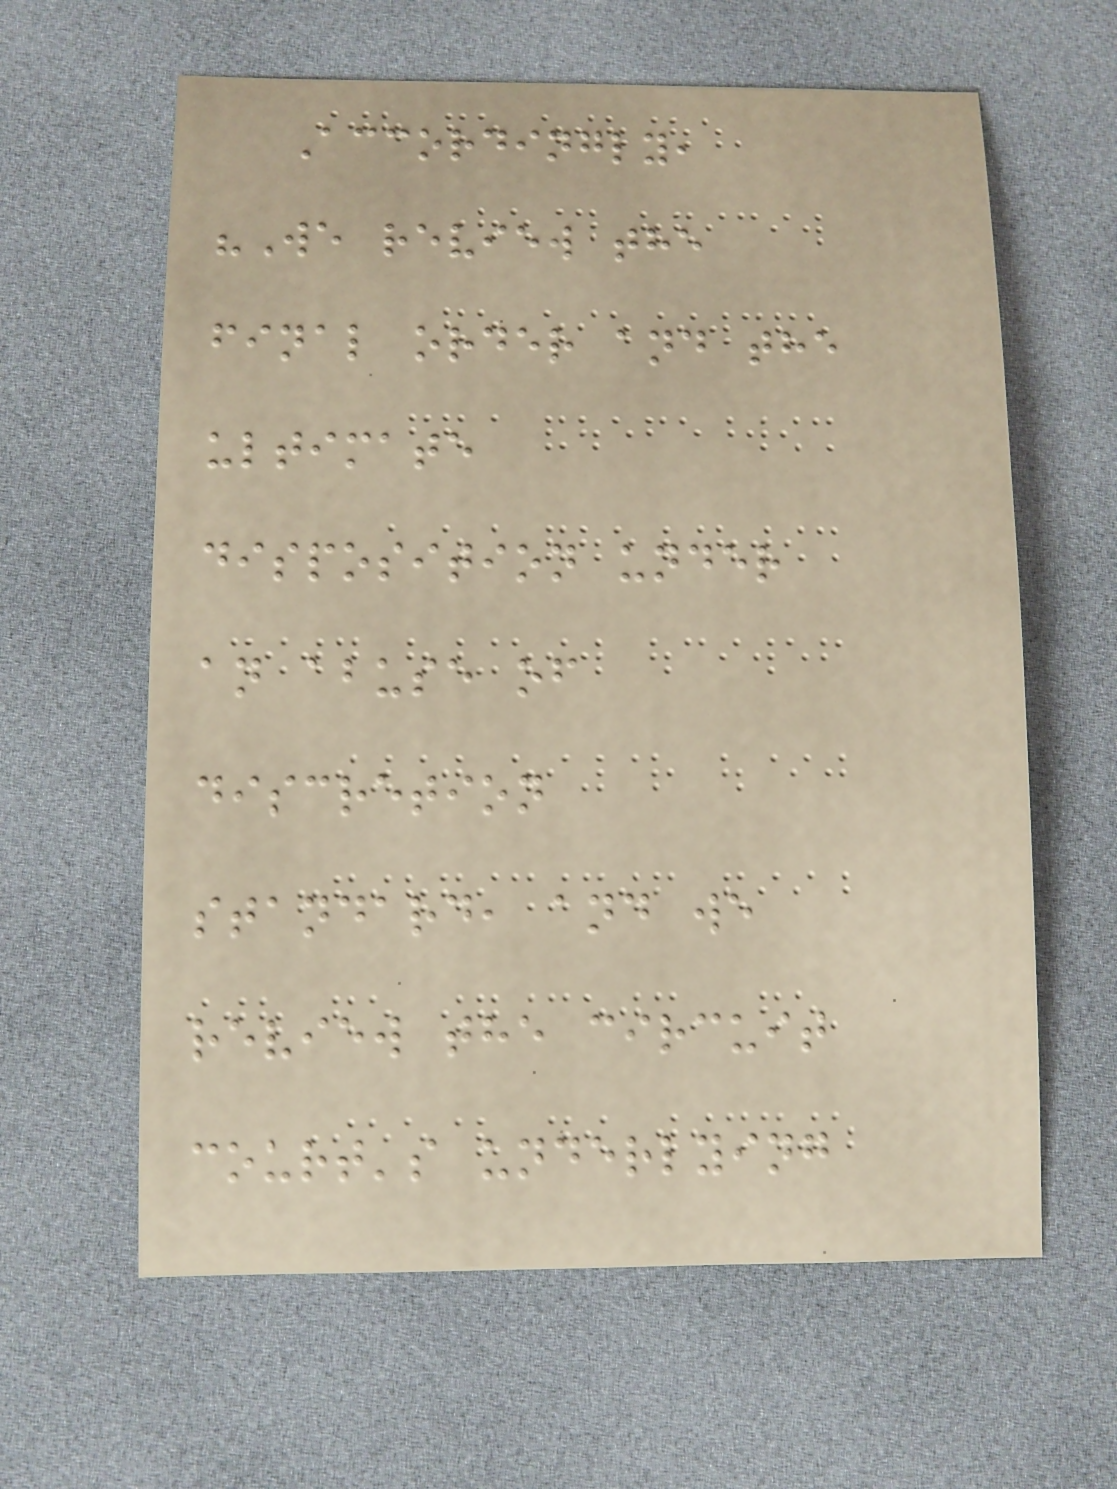Accordingly,
"We review the
final order and the
ultimate
disposition under
an abuse of
discretion
standard, and we
review the circuit
court's underlying
